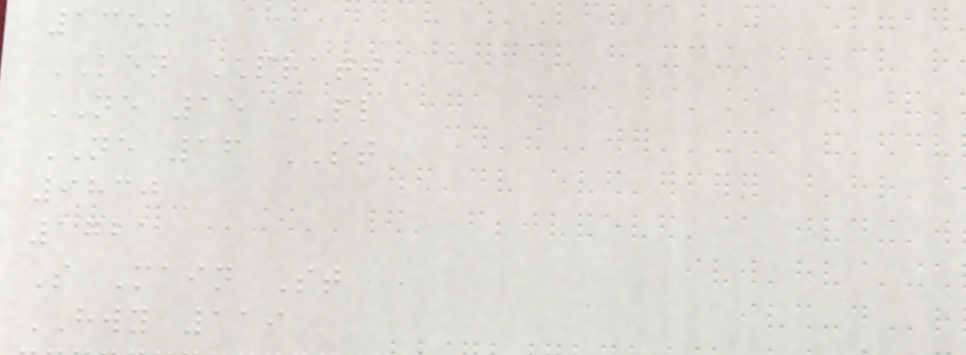1350
KEN PRATT
NE 15 PL
NE 16 ST
9830
1721
S Main St
HWY 119
